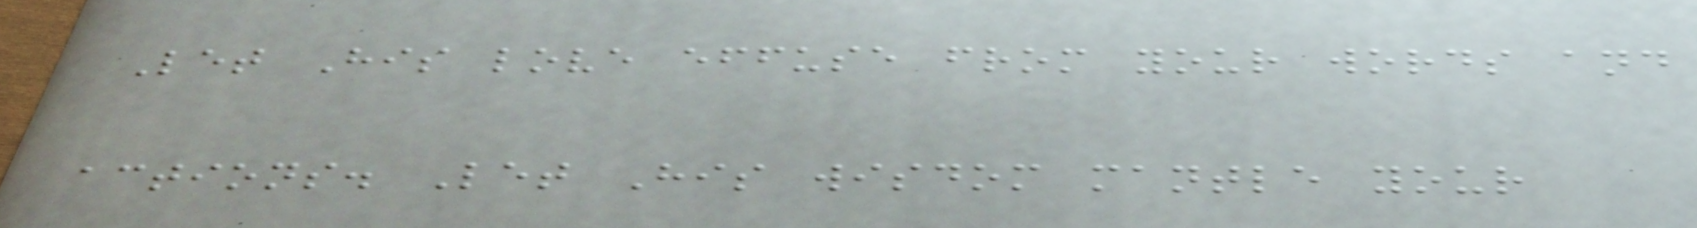Let His love effuse from your words and
actions. Let His wisdom mantle your
